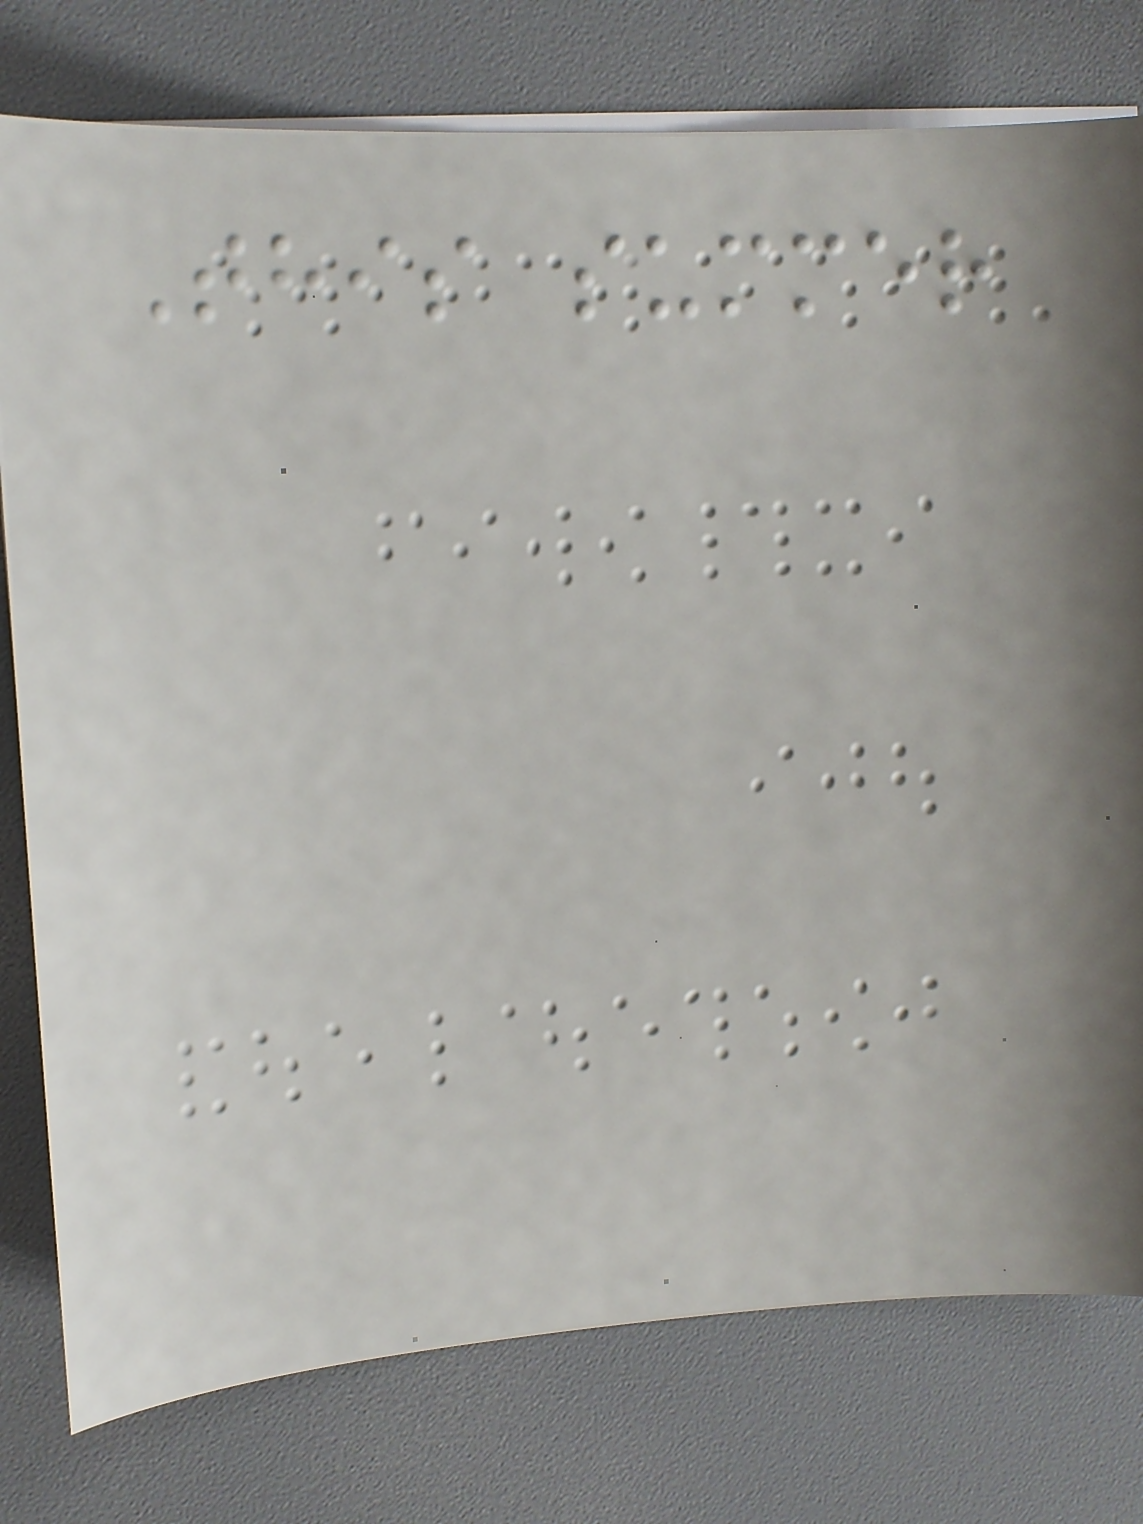This summer
